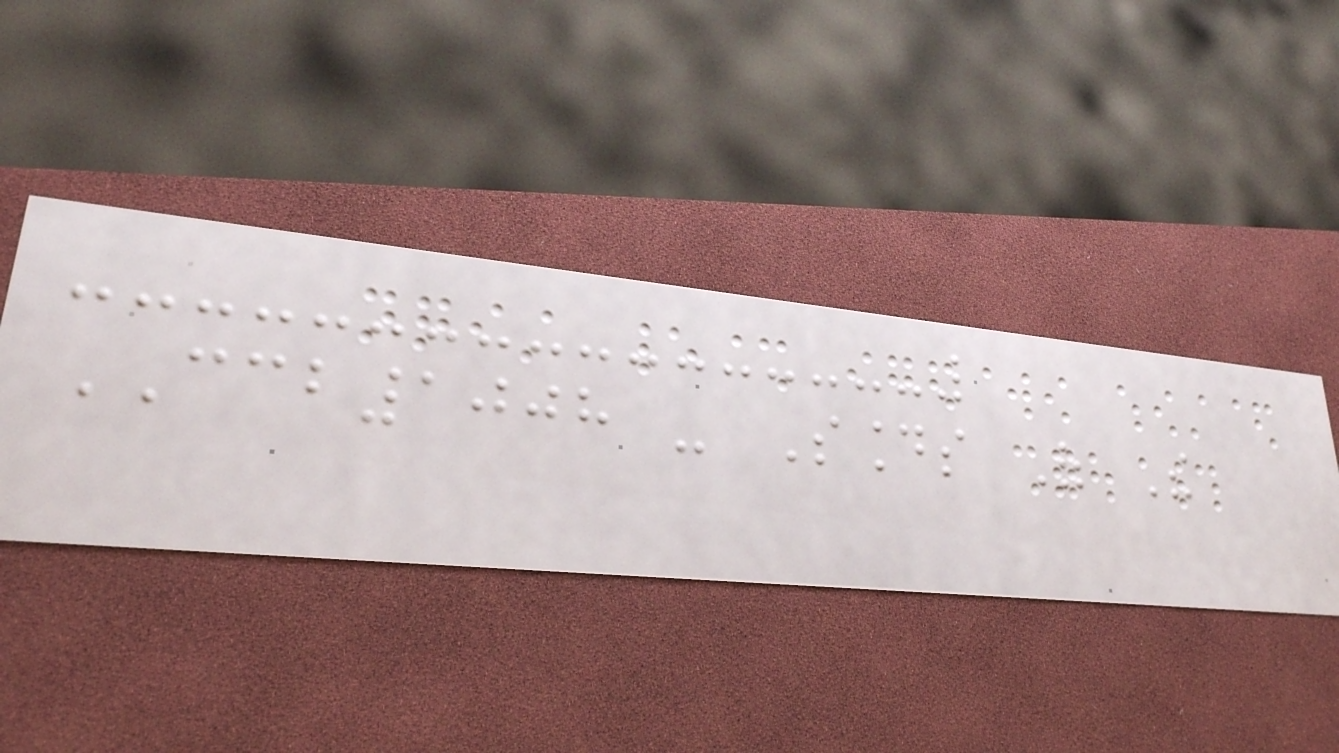CCB1008 - Sounds Of The
